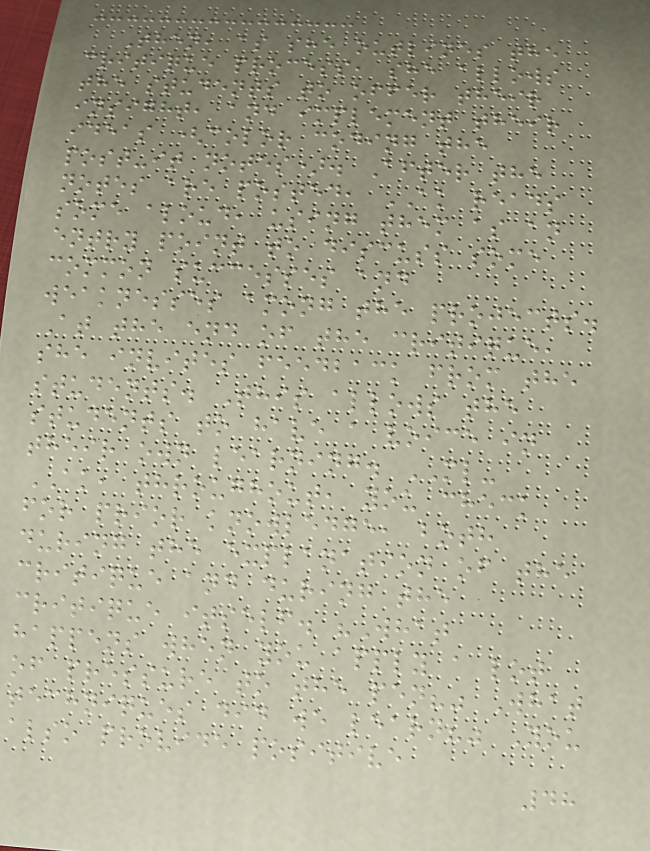Then, as she outlines the
critique process, she allows
the students to offer their
insight, and implement their
ideas (color coding the
post-it notes). After the
notes are posted, AK reads
some aloud, using them as an
entry point to discuss some
common successes and
weaknesses among the projects.
At the end of the critique,
she invites feedback from the
students. This allows the
students to have a voice in
their own learning. ML-
AK, throughout, you check
for prior knowledge, both
during the explanation of the
critique and during the
critique itself. "What
happens when you apply a lot
of pressure to the pen?" What
techniques did we learn?" You
also provide positive
48
